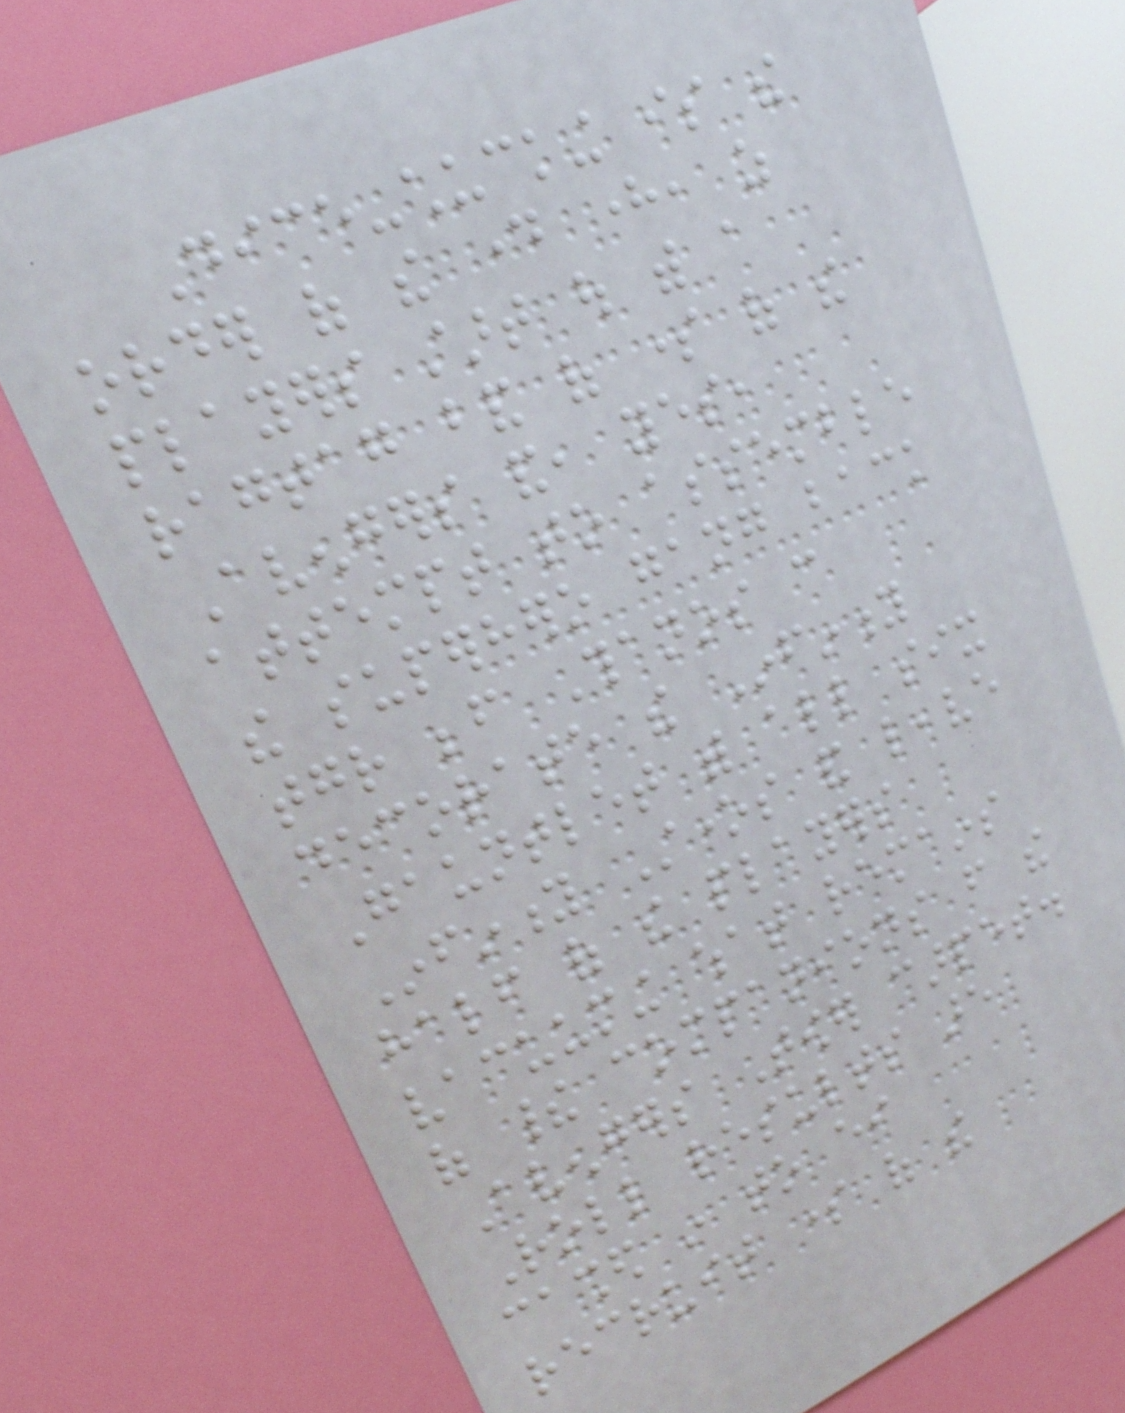Dice-chucking is the
order of the day here, as
players start out with a
ragtag band of some of the
Avengers and, yes,
attempt to assemble
the superhero gang back
together before Thanos can
decorate the Infinity
Gauntlet with all six
Infinity Stones and leave
half of the players
vacuuming what remains
of their companions from the
Avengers Tower carpet.
Roll results are
cashed in to either
recruit some of the
